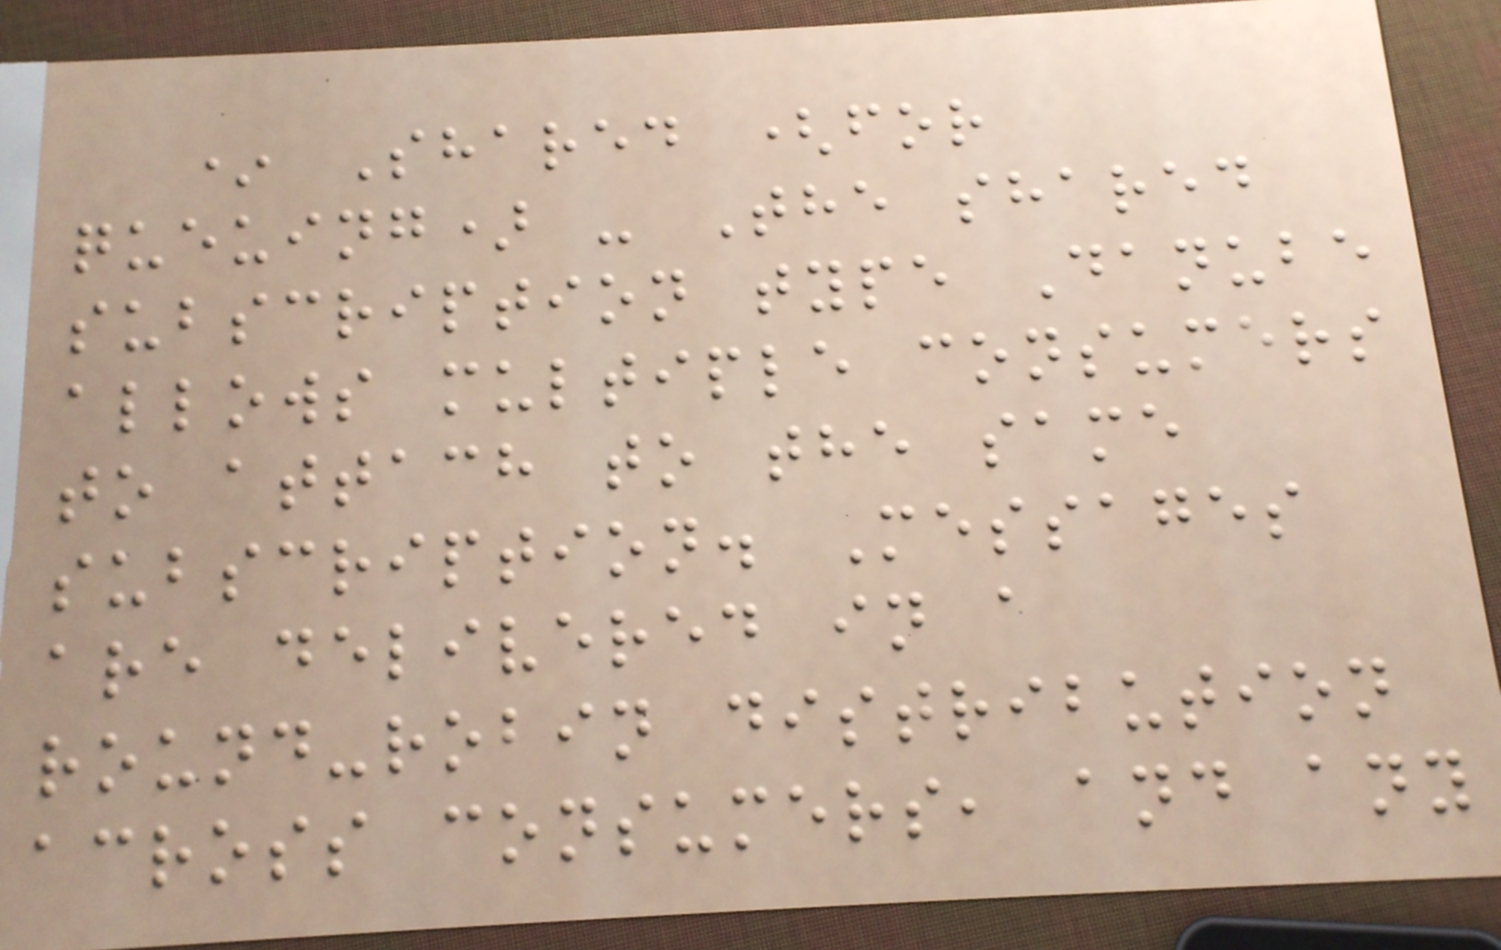* Shared (for
queuing) - The shared
subscription type Danube
allows multiple consumers
to attach to the same
subscription. Messages
are delivered in a
round-robin distribution
across consumers, and any
